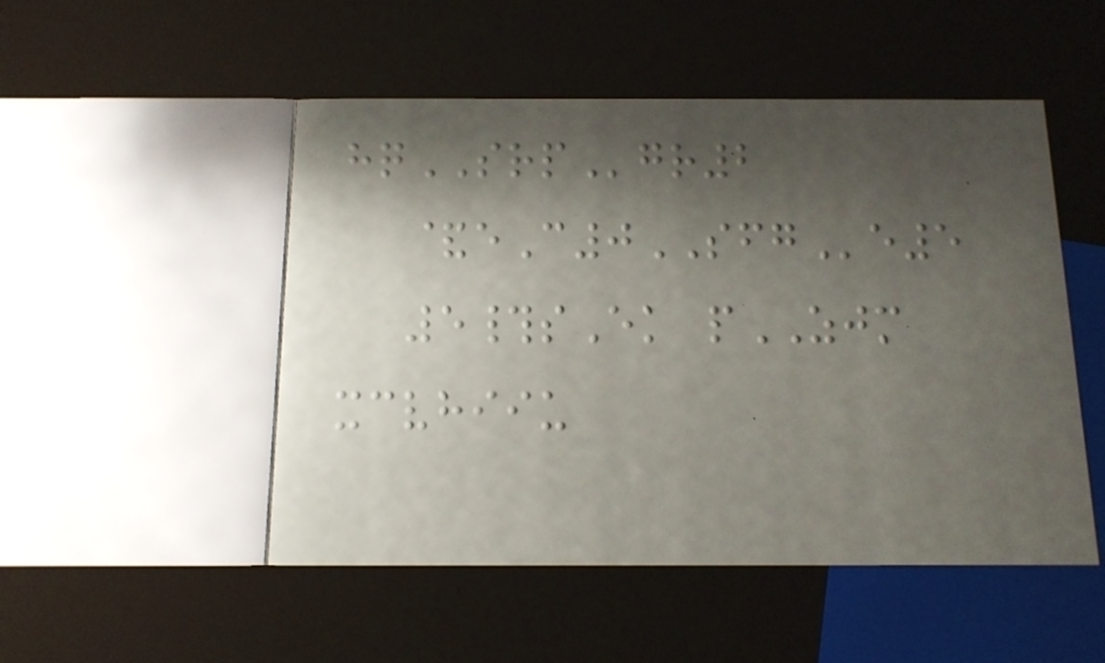hqSRPgr2
&eC0SFGe5
5#sEk pZJM
xcvhiiu
